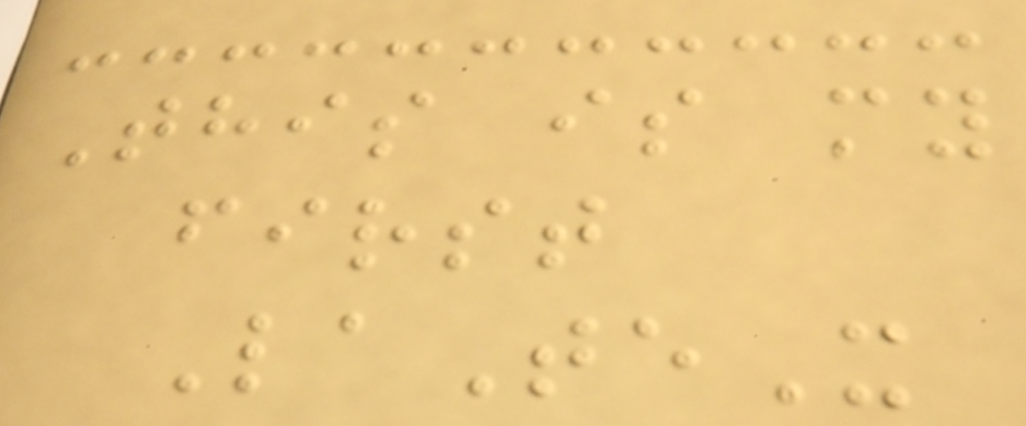This is my
first
LaTeX
